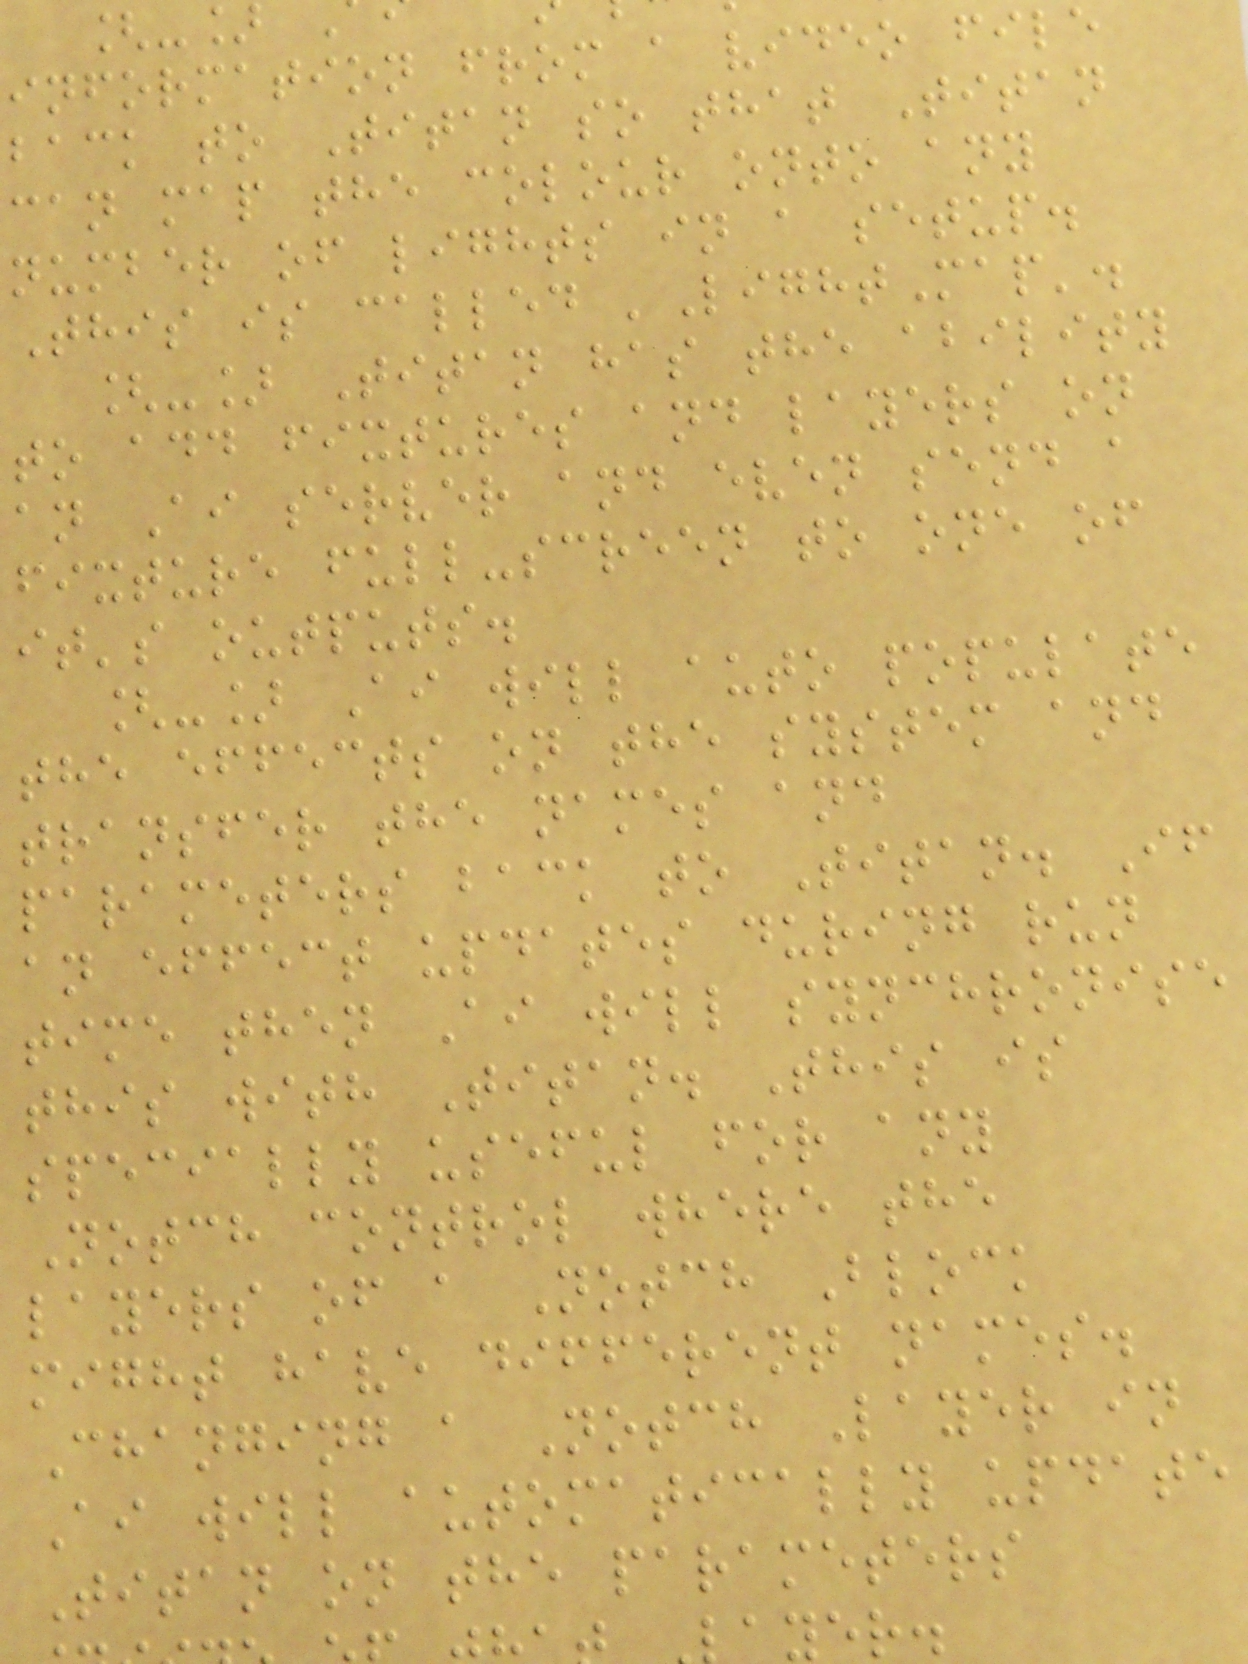information from a video file
back to Titan so that Titan
can map the colour onto any
number of lights in a setup.
This is called 'LightMap'.
[-] Titan has the ability
to add fixtures and layers on
an Ai server and even send a
fixture full-screen to one of
it's outputs.
[-] Ai will auto populate
the effects on the system and
transfer the names and
parameters back to Titan. If
an effect updates during run
time then Ai will synchronise
this with Titan. This is
specially useful for any
Notch control where the
layers of a Notch Block
might have different names.
Changing a Notch Layer in
Ai will automatically update
Titan on the parameters
